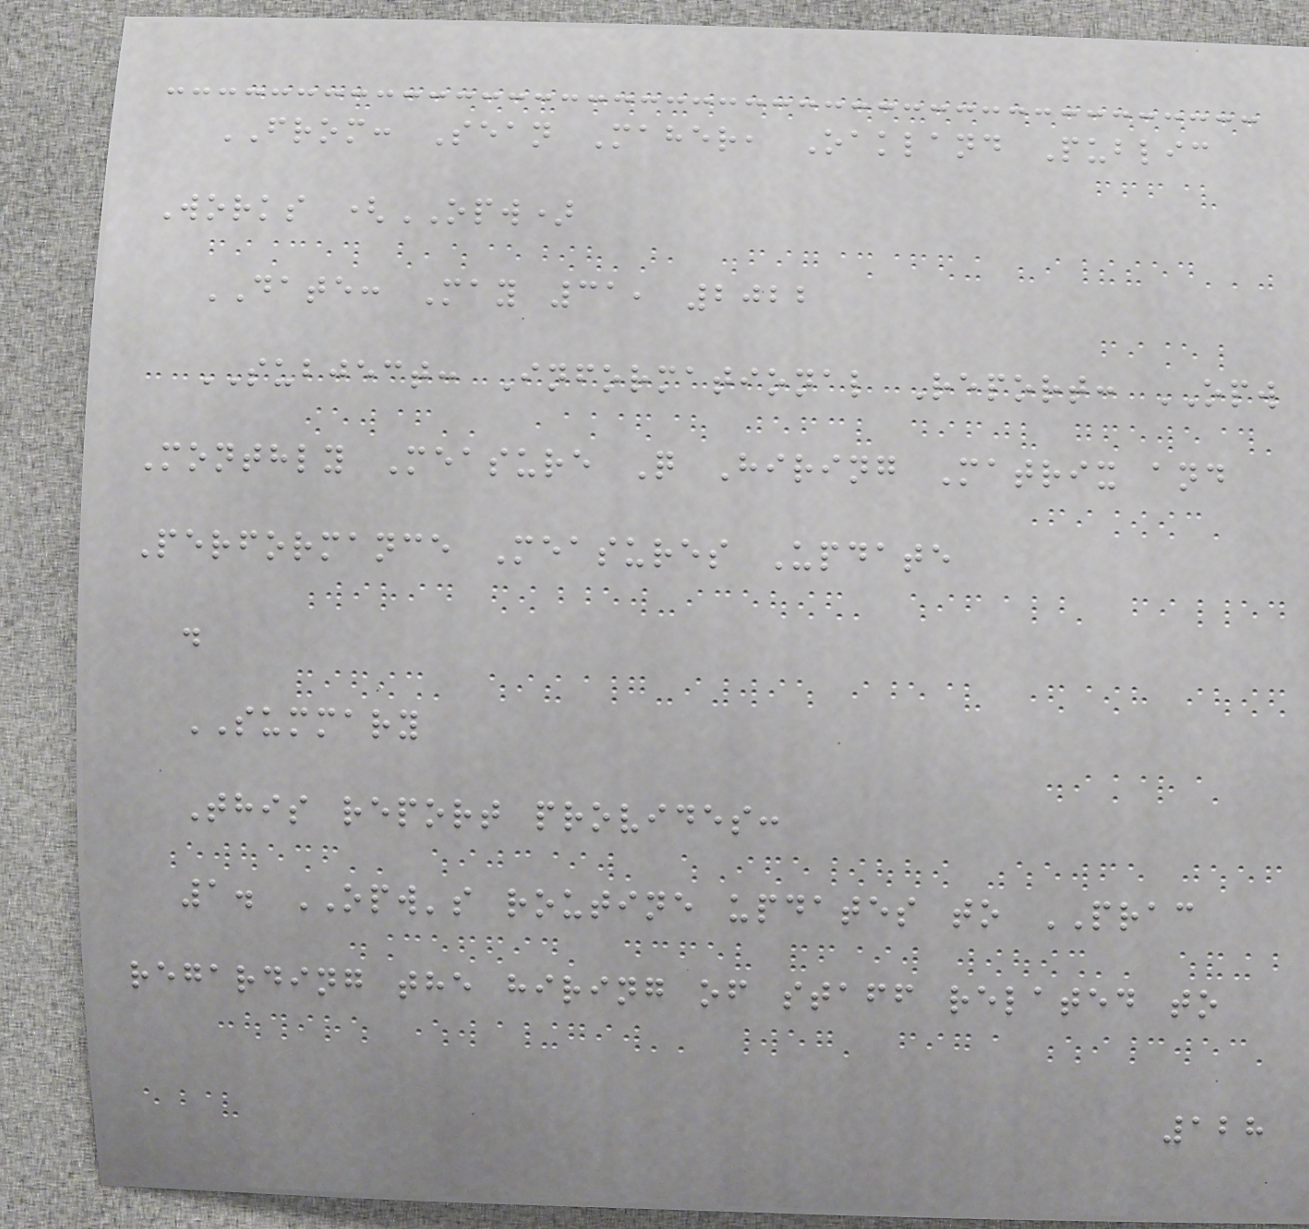FROM: Sean Maher, Oakland Public
Works (OPW)
DATE: May 31, 2022
SUBJECT: Informational Report: OPW
Monthly Measure Q Hiring Matrix and
Performance Measures Update
.
SUMMARY
This report provides:
1. OPW's routine updates to PRAC
regarding the hiring of staff related to
128
